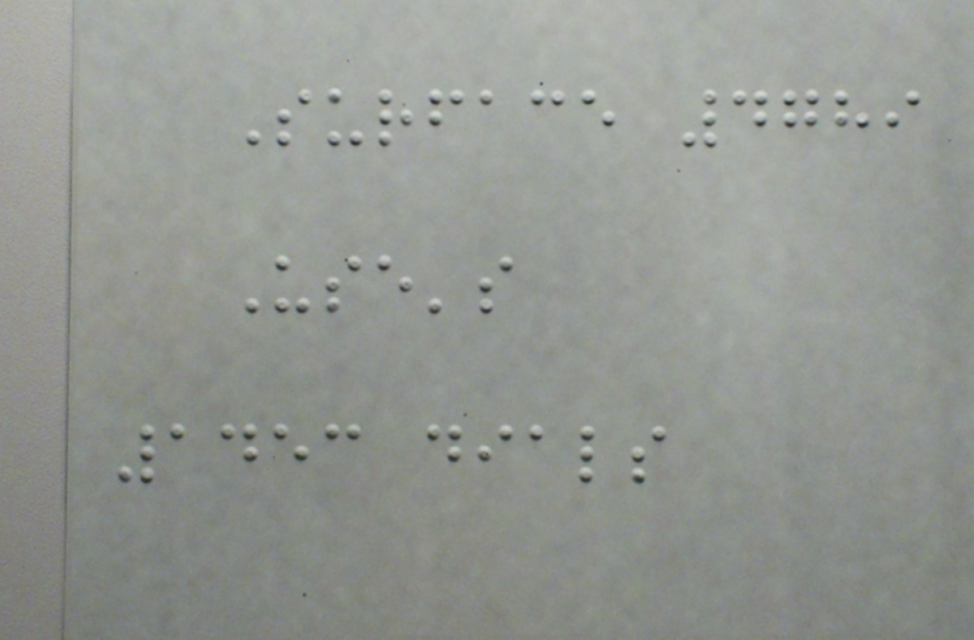Surface 4789
Use's
1453 dials
